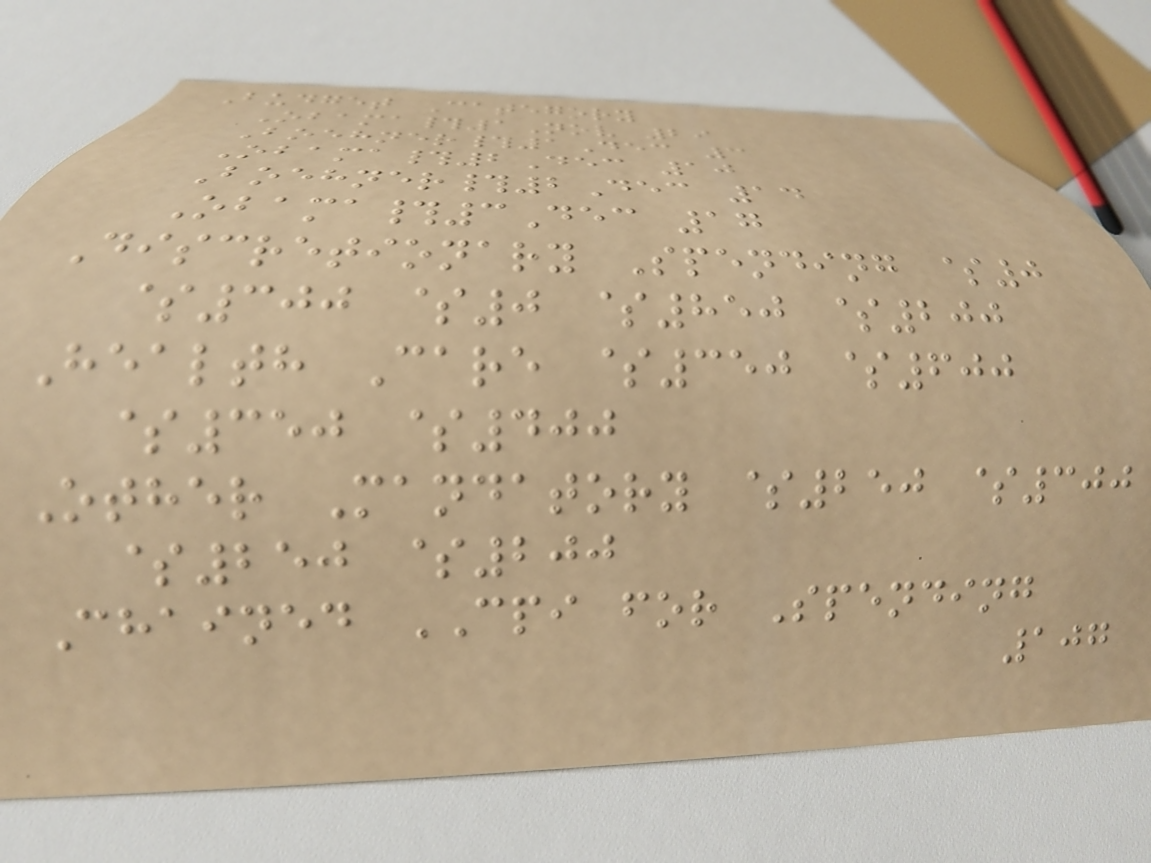Budget Category
Obama#1Nov 29
Boehner#1Dec 3
Obama#2Dec 10
Boehner#2Dec 14
Obama#3Dec 17
Discretionary Spending $0
$300 $0 $850 $200
Health Care $350 $600
$350 $400
Other Mandatory $250 $300
$250 $200
Chained CPI for Spending
107
